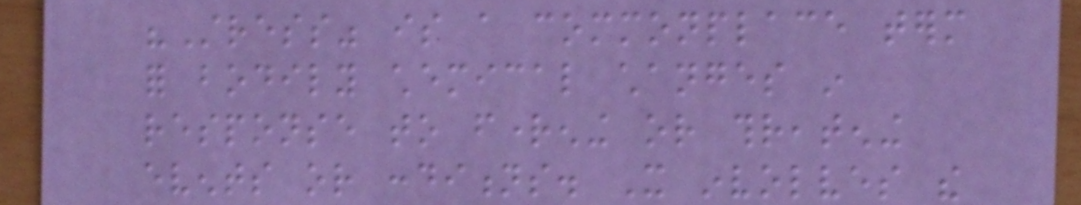"Stress" is a commonplace term
for bodily chemical changes in
response to frightening or threatening
events or conditions. It involves the
